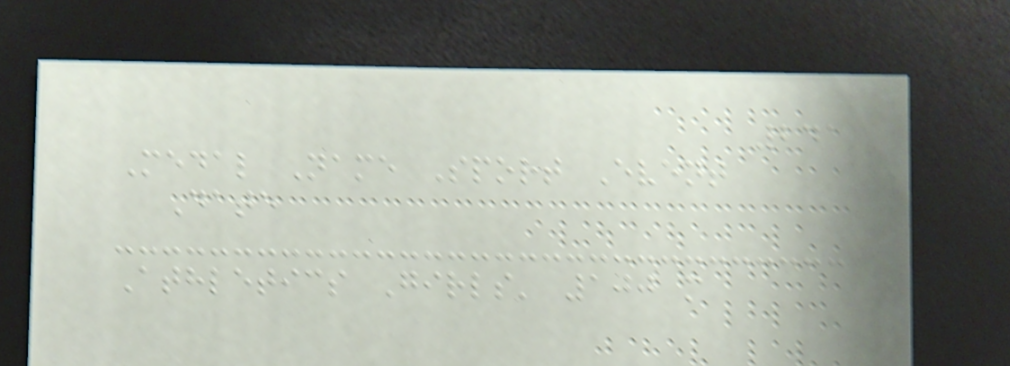241
Medal Name Sport Event
Date
Athletics Girls' 100 m
